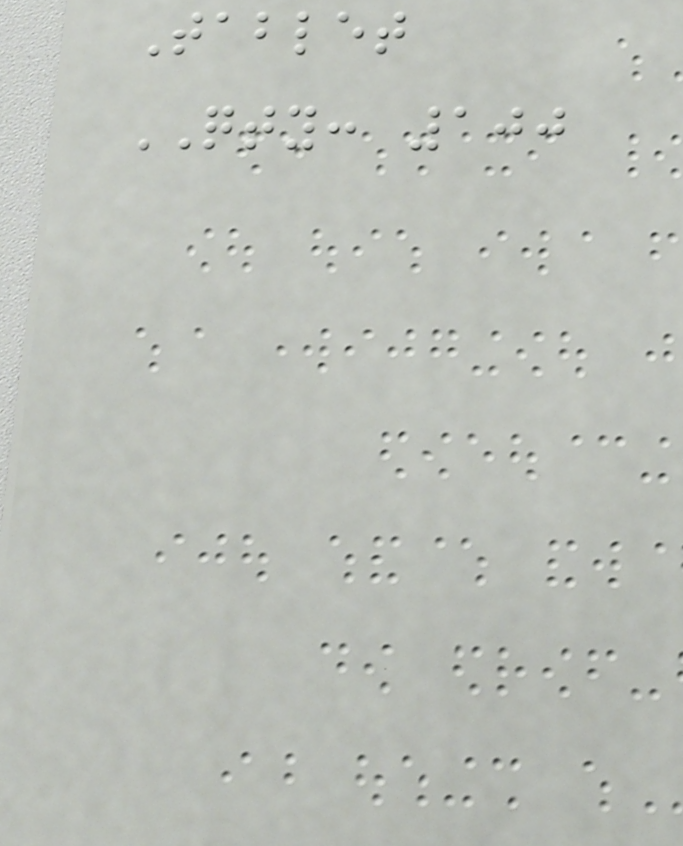Tablet
QTY: 100
